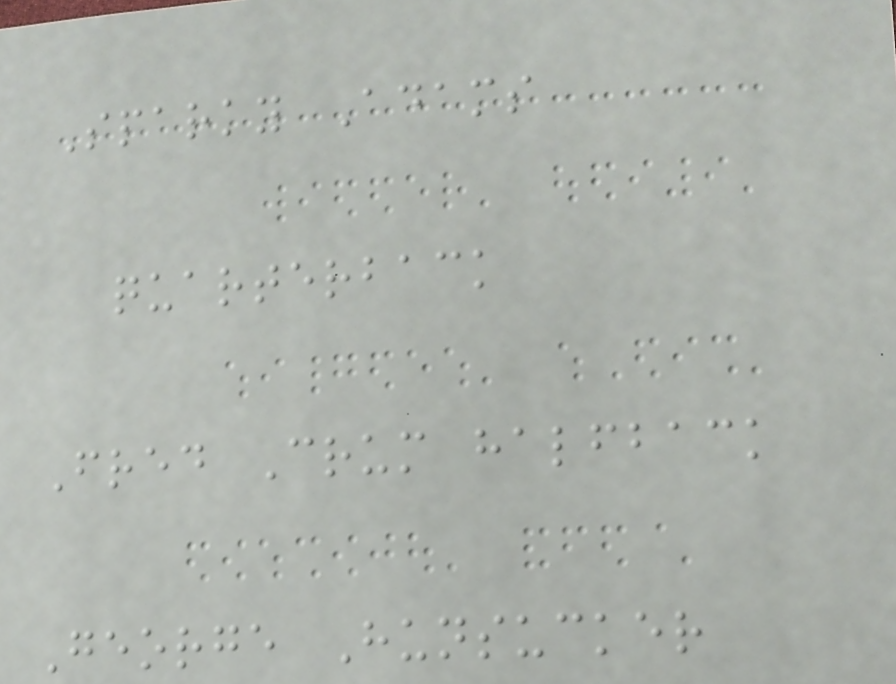Sparky Adams
quarterback
Fred Crum halfback
George Hunsucker
